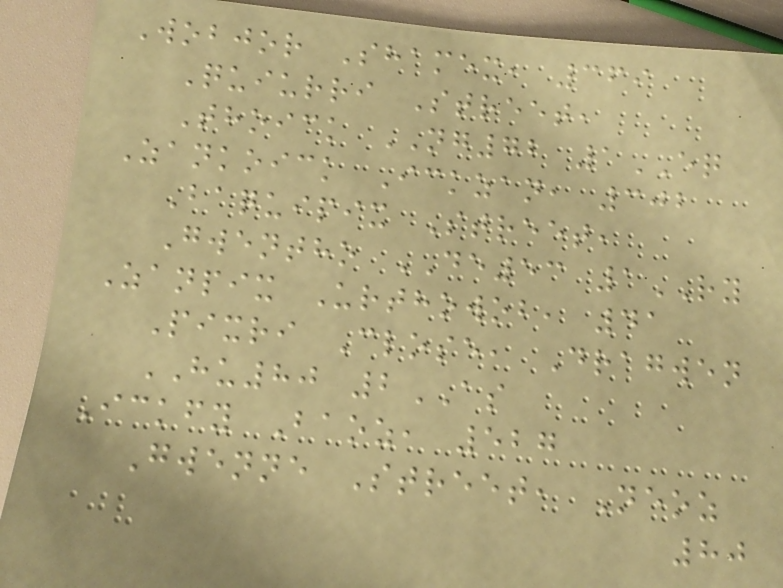Wobjor Shamex, 369
Quiurri Street,
Thoick NG72 1EQ
Zankoick Ickzan, 302
Baquipix Street,
Gwentho DE53 1RY
Zanpix Urthowob, 41
Pixri Close, Dragwen
HU80 2AS
Ickfy Baoz, 527
Gwenne Street, Neoz
80
